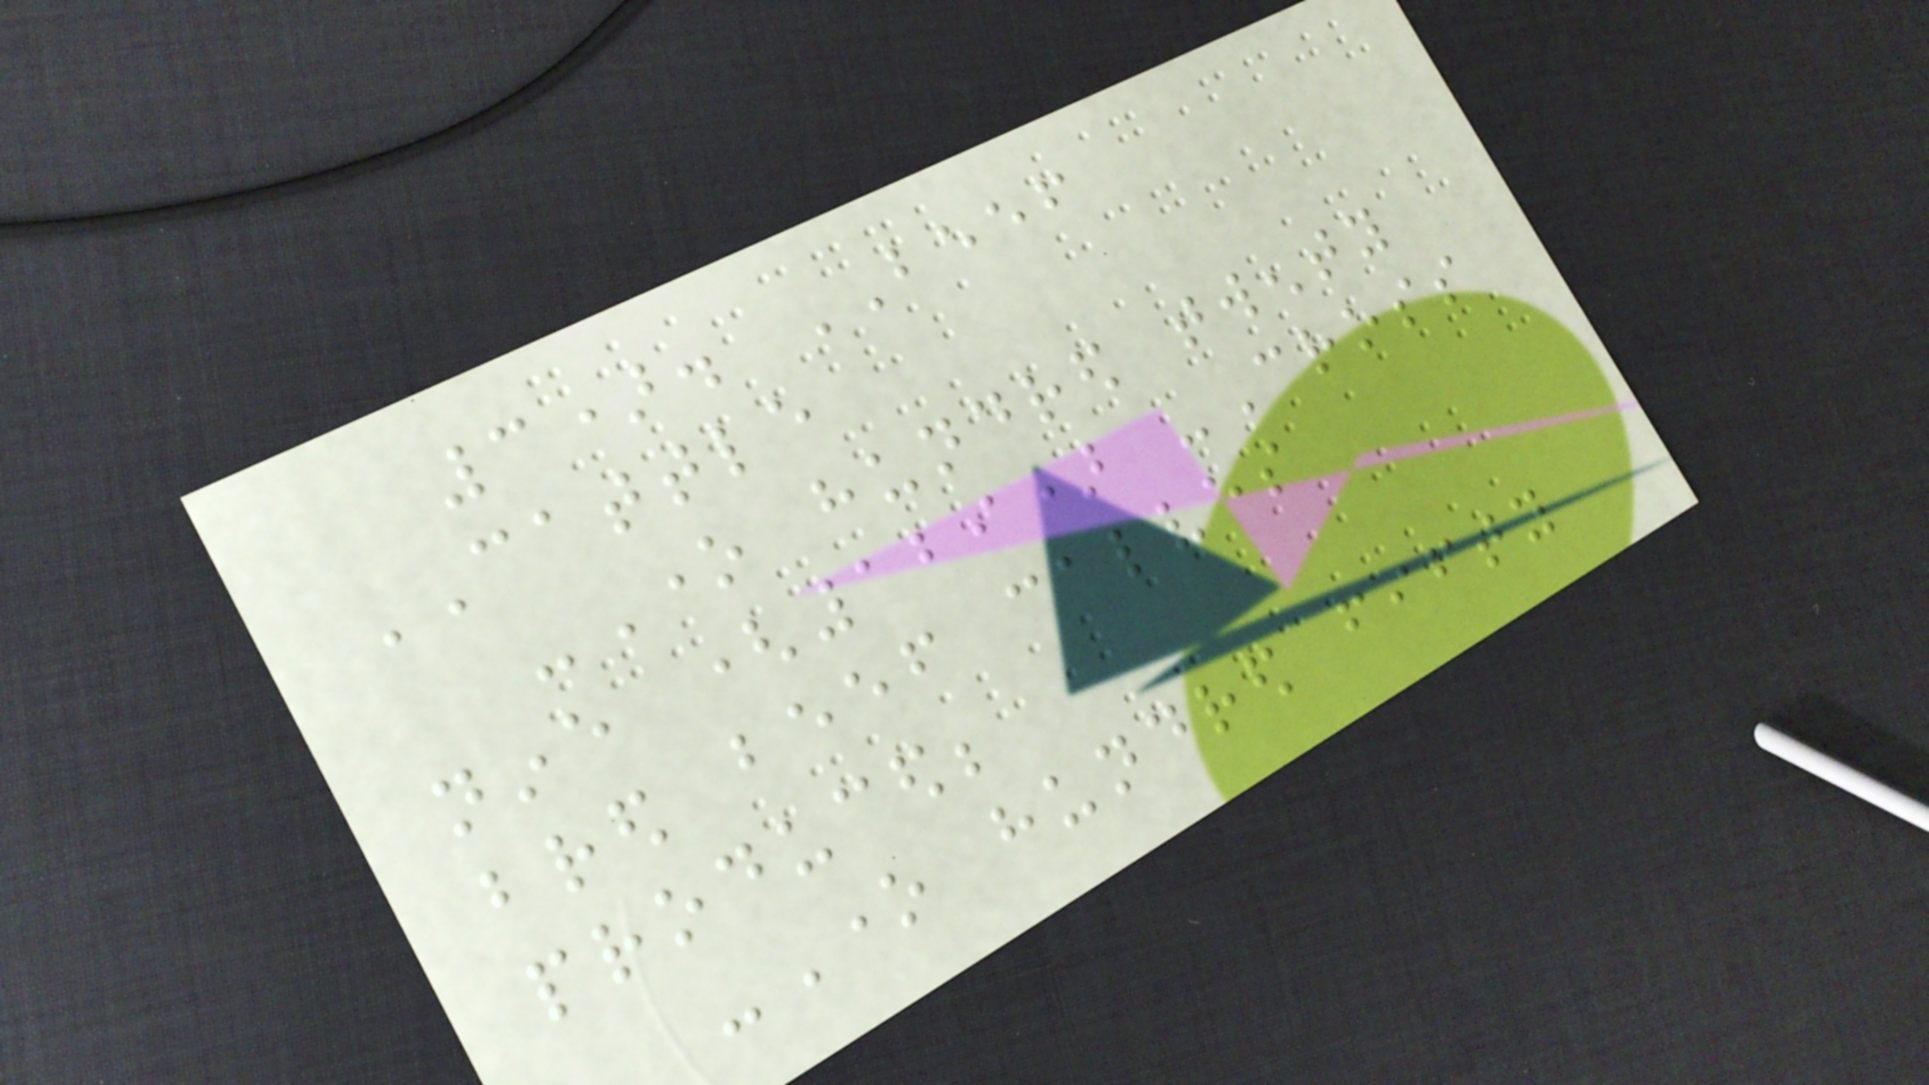3). BEEF
CATTLE
-One hundred twenty
nine (129) -Cross
bred beef calves
produced;
-One hundred fifty
